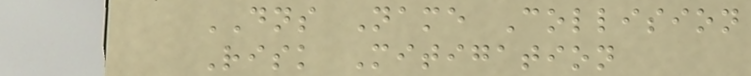DNS Name Collision
Risk Mitigation
